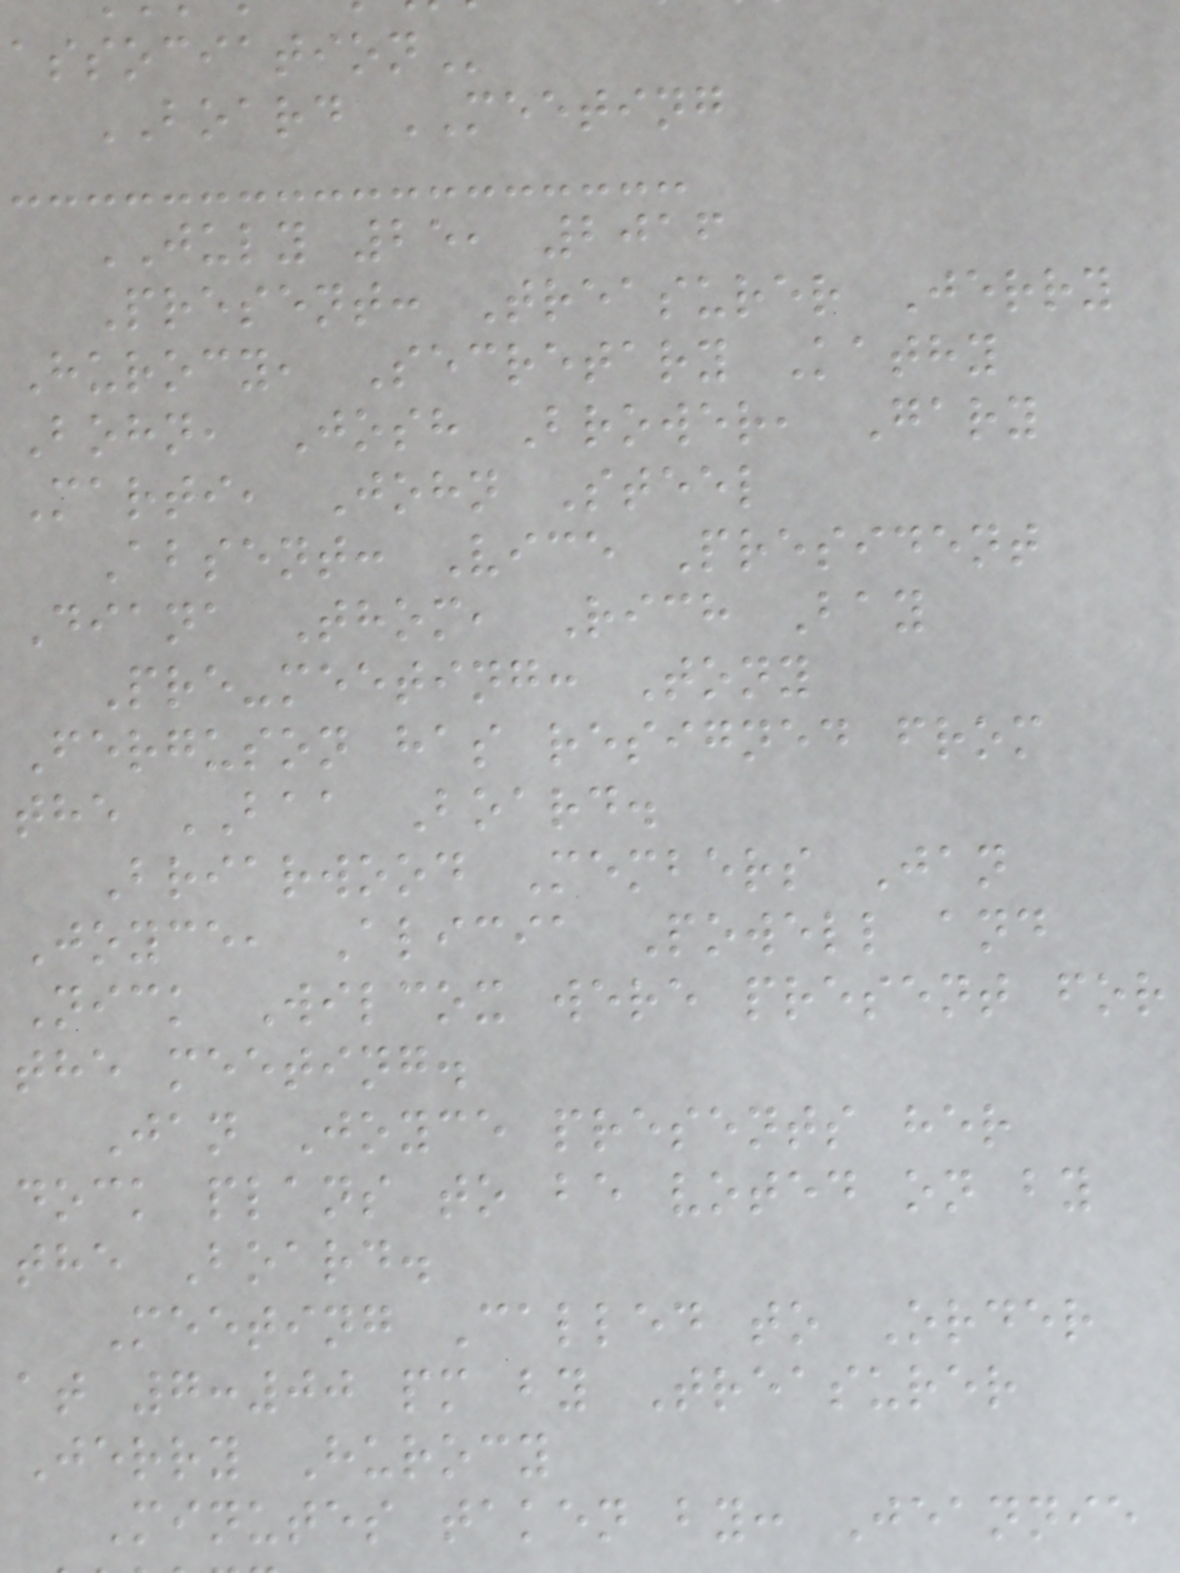BOARD MEETING
JULY 25, 2016
Present: Treasurer Jerry
Hurocy, Secretary Kathy
Bohn, Josh Brower, Gary
Marti, John Steel
Absent: Vice President
Diana Thom, Rich Bay
Pre-meeting: Tony
Ferguson has resigned from
the BAA Board.
Briarwood Members Jan
Joyce, Alicia Powell and
Nick Wilcox were present for
the meeting.
Jan Joyce presents her
dock plans to be voted on by
the Board.
Meeting Called to Order
at 7:00 pm by Treasurer
Jerry Hurocy
Minutes taken by: Jeannie
